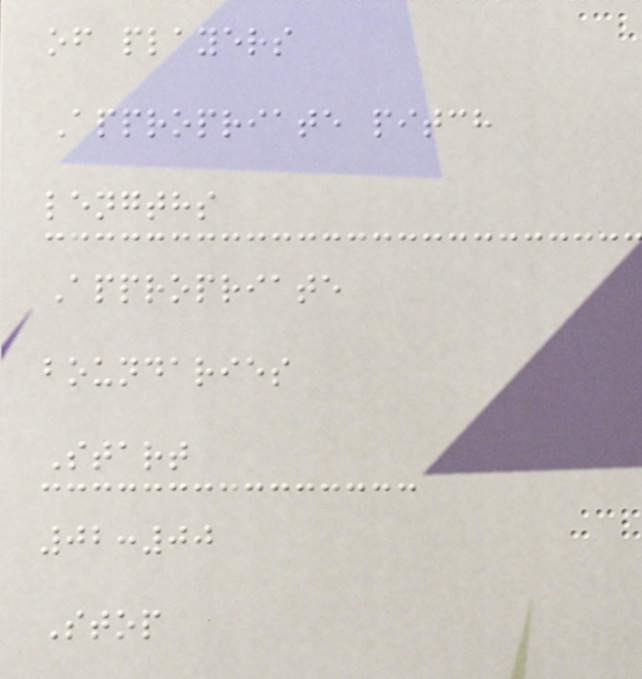of players
Appropriate pitch
lengths
Appropriate
boundaries
Start
02:00
Stop
